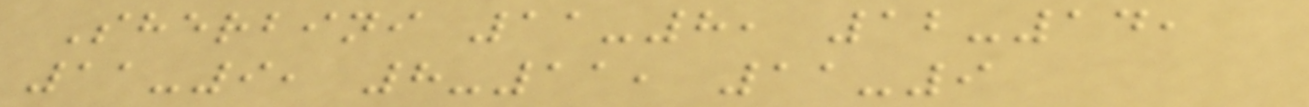Sherbini 11-8, 12-14,
11-9, 8-11, 11-9
